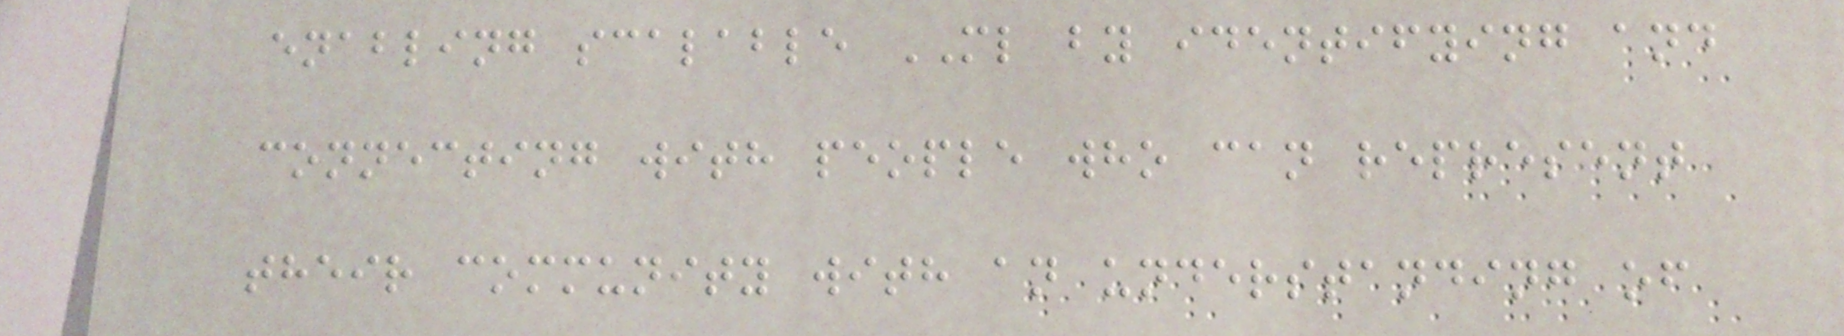enabling scalable ML by identifying and
connecting with people who can represent
their community with an understanding of
